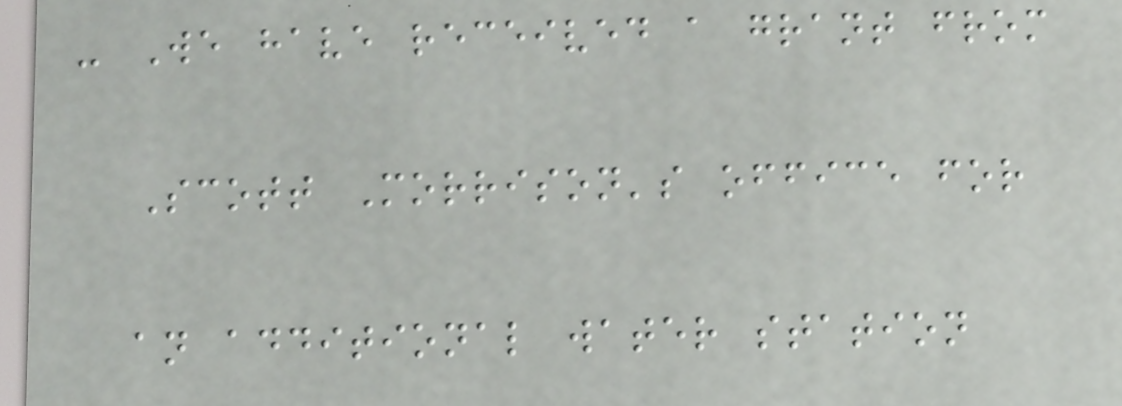- We have received a grant from
Scott Morrison's office for
an additional water station
